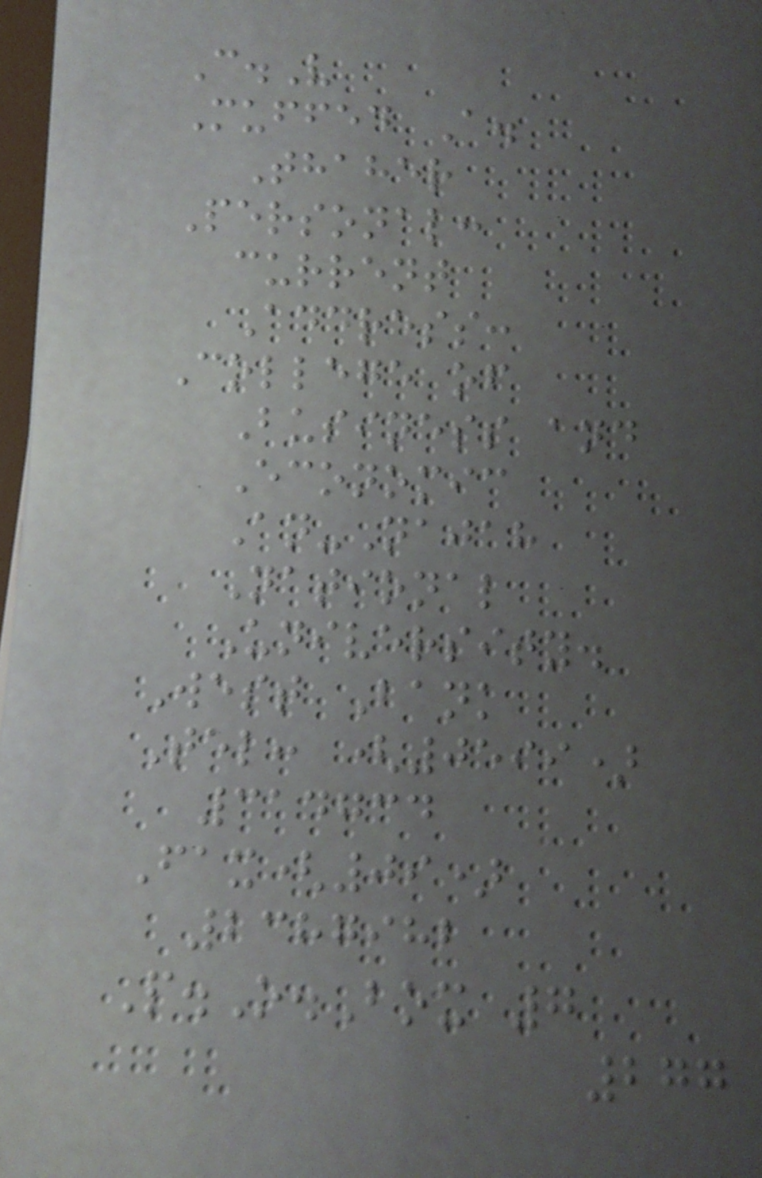C.V
Muffed A.
Thaher
Personal:
current
Address:
College of
Business and
Economic
An-Najah
National
University.
West Bank
Tel: (0599)
314734
Fax(09)
2387982
P.O.Box 7
277
